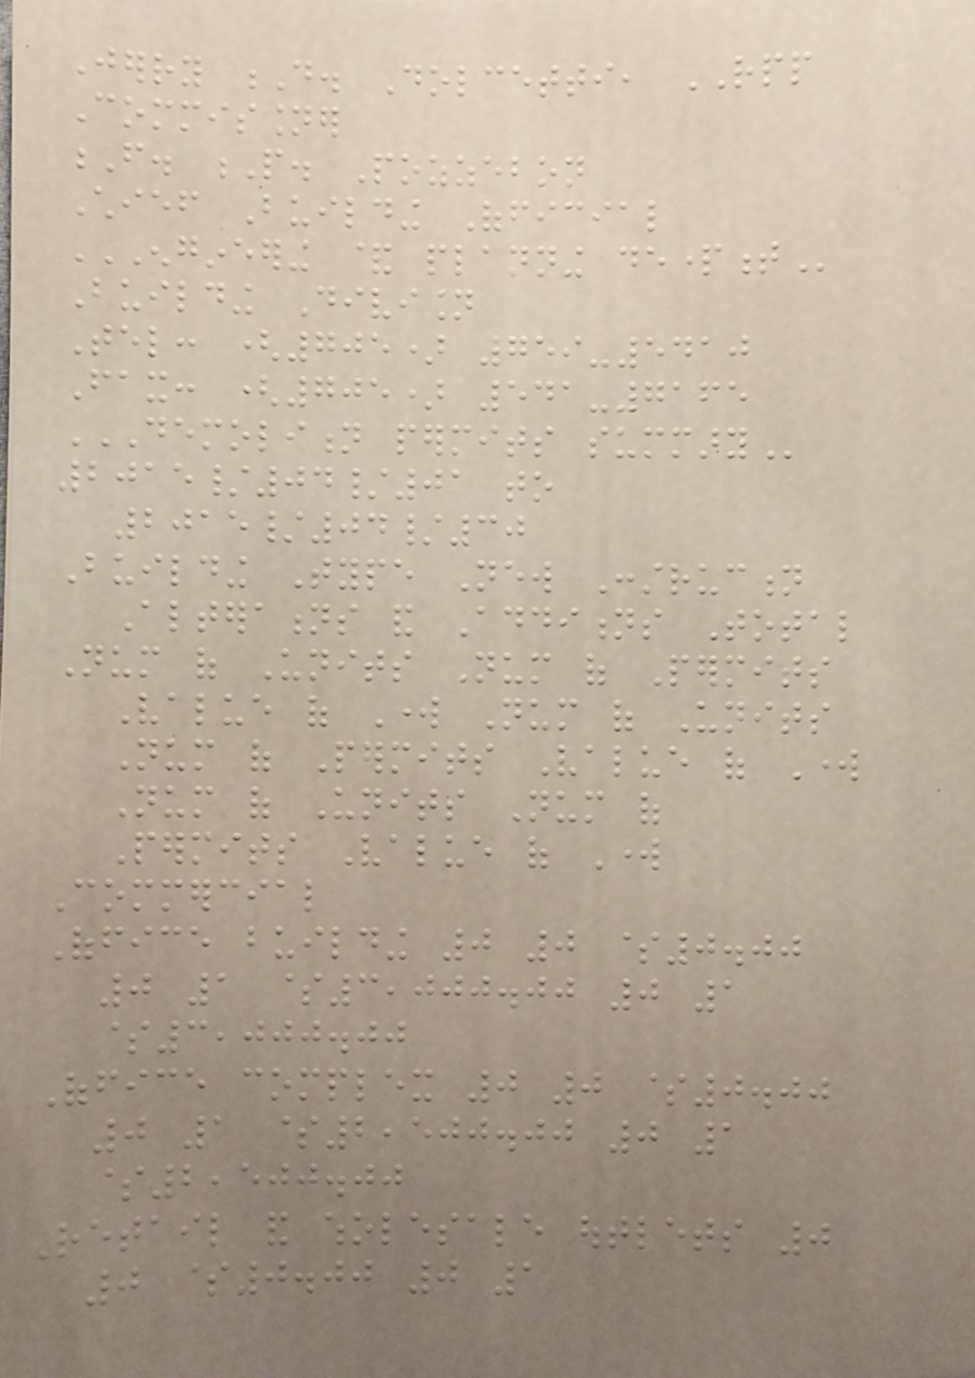Jerry D. Dolcetti, RPP
Commissioner
F. P. Pozzebon
Chief Building Official
ENGINEERING & PLANNING DEPARTMENT
Building Division
Tel: (705) 759-5410
Fax: (705) 541-7165
DEMOLITION PERMITS SUMMARY
2015/04/01 to
2015/04/30
Building Type New Construction
Alterations and Additions Total
Num of Units Num of Permits
Value of Work Num of Units
Num of Permits Value of Work
Num of Units Num of
Permits Value of Work
Commercial
Office building 0 0 $0.00
0 1 $3,000.00 0 1
$3,000.00
Office complex 0 0 $0.00
0 1 $2,500.00 0 1
$2,500.00
Retail and wholesale outlets 0
0 $0.00 0 1
